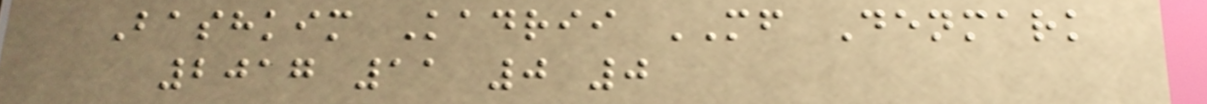Bashkim Kadrii MF Denmark
2017 11 0 0
